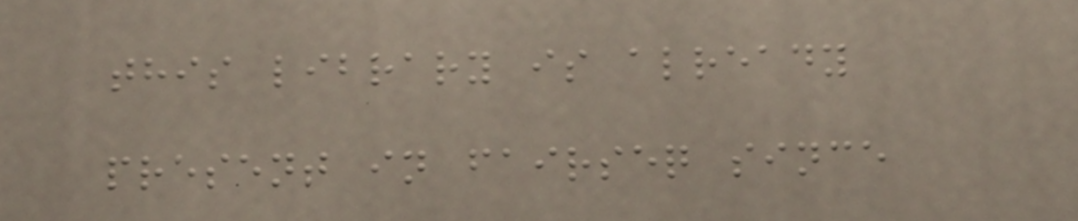this library is already
present in fairseq since
